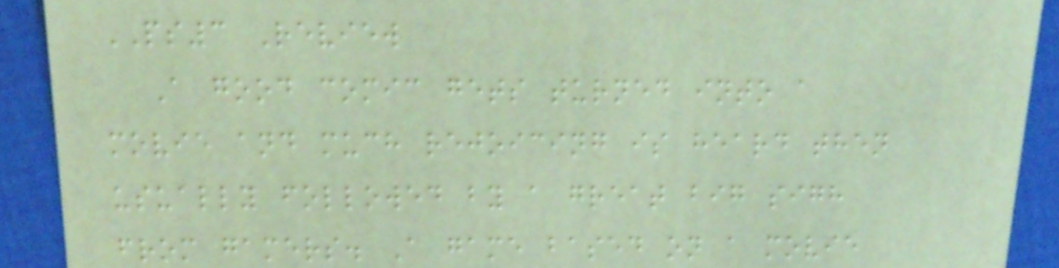PS3 Review
A good comic gets turned into a
movie and much rejoicing is heard then
usually followed by a great big sigh
from gamers. A game based on a movie
